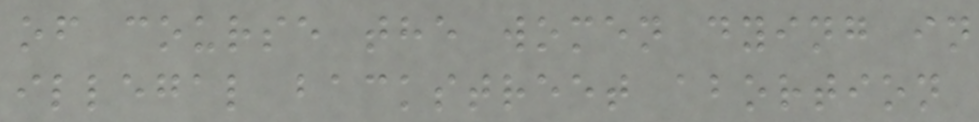of course the women dying in
illegal backstreet abortion
